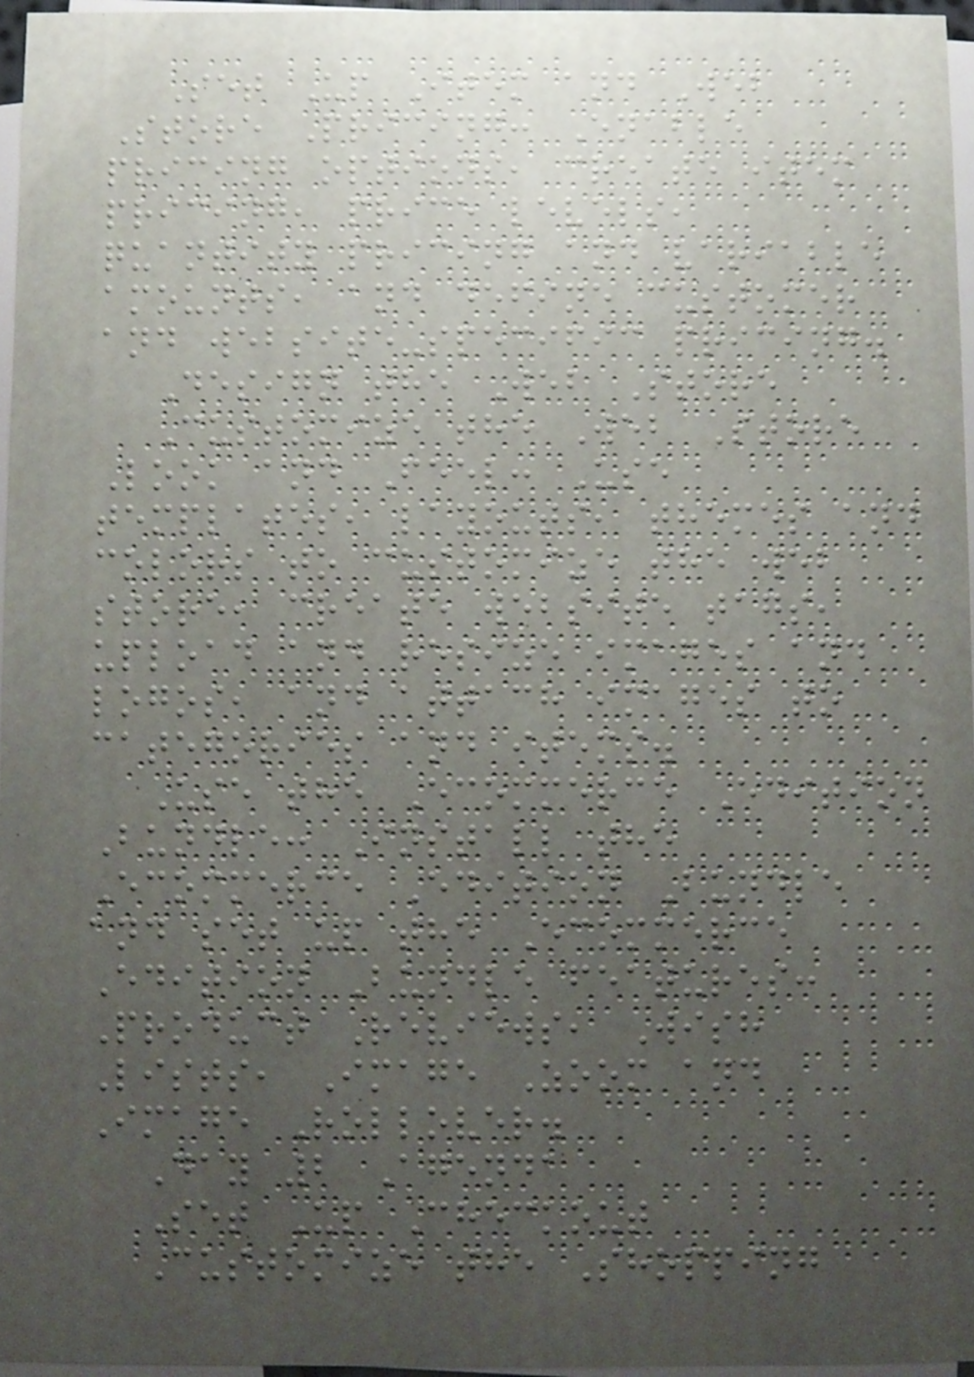Set Up Item and Web
Store Pricing: Enable
pricing options, create item
pricing, price levels,
quantity pricing and variable
amounts, and define customer
and website-specific pricing.
Design the Web Store
Customize the Web Store
Look and Feel: Use
templates, layouts, themes and
colors to customize the web
store, create website tags,
upload and resize images and
logos, and attach images to
categories and items.
Use the Ecommerce Edition
Bundle: Install the
Ecommerce Edition Bundle
and set up the Ecommerce
Edition Bundle features:
Product Reviews, Wish
Lists, Image Zoom and
Image Rollover.
Day 2 Agenda
Set Up Checkout
Customize the Shopping
